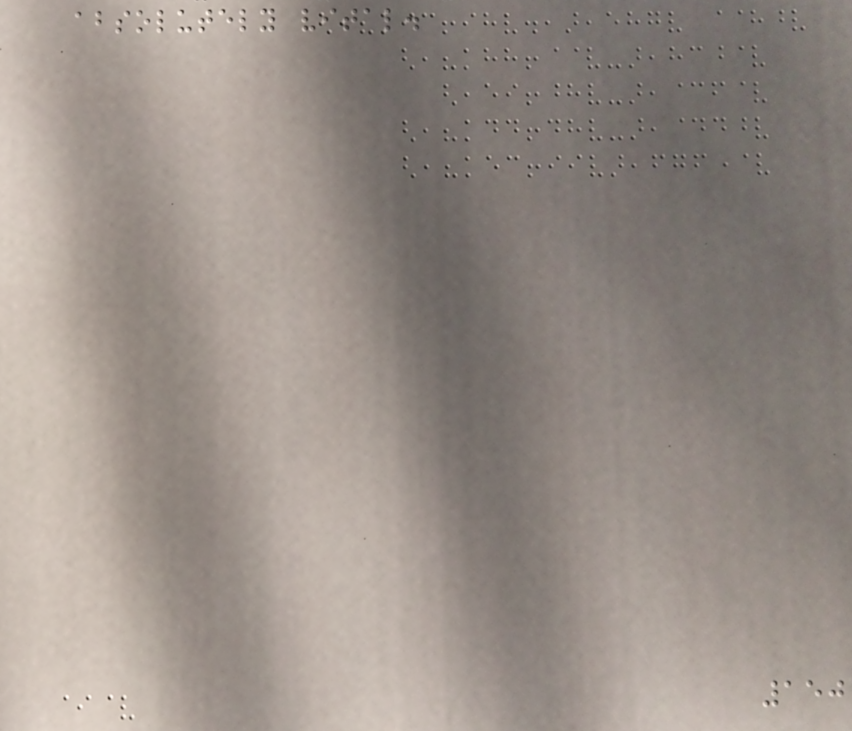absolutely vital.
150
